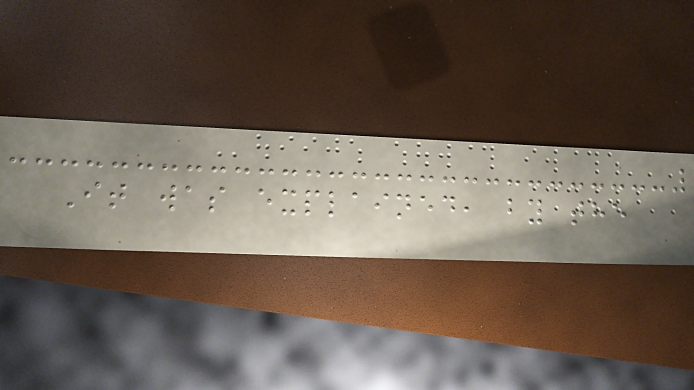It was explained, by the
